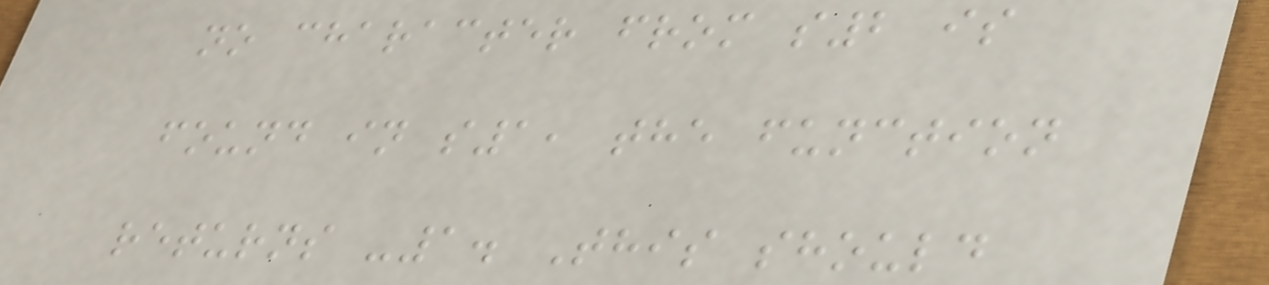no character from s2 is
found in s1, the function
returns -1. This should
